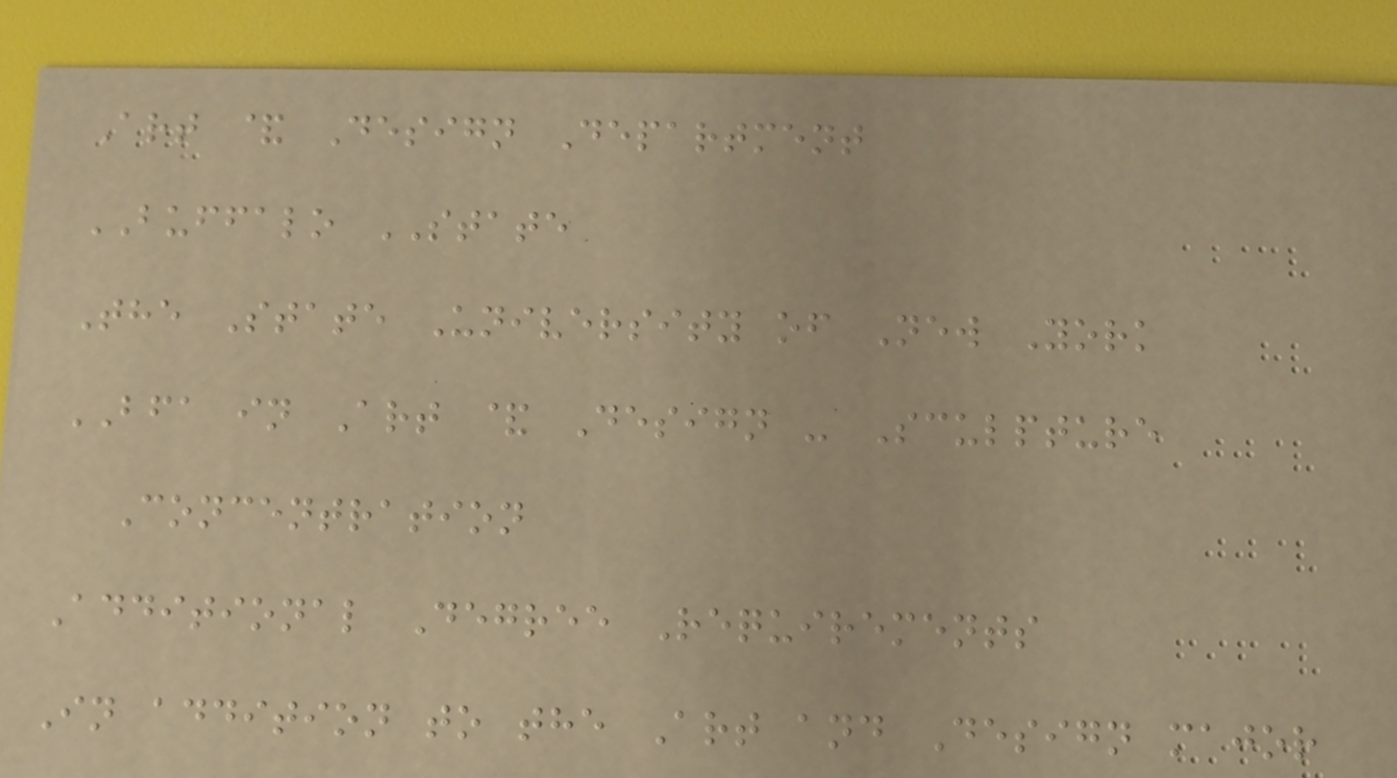Art & Design Department
BUFFALO STATE
The State University of New York
BFA in Art & Design - Sculpture
Concentration
Additional Degree Requirements
In addition to the Art and Design major
